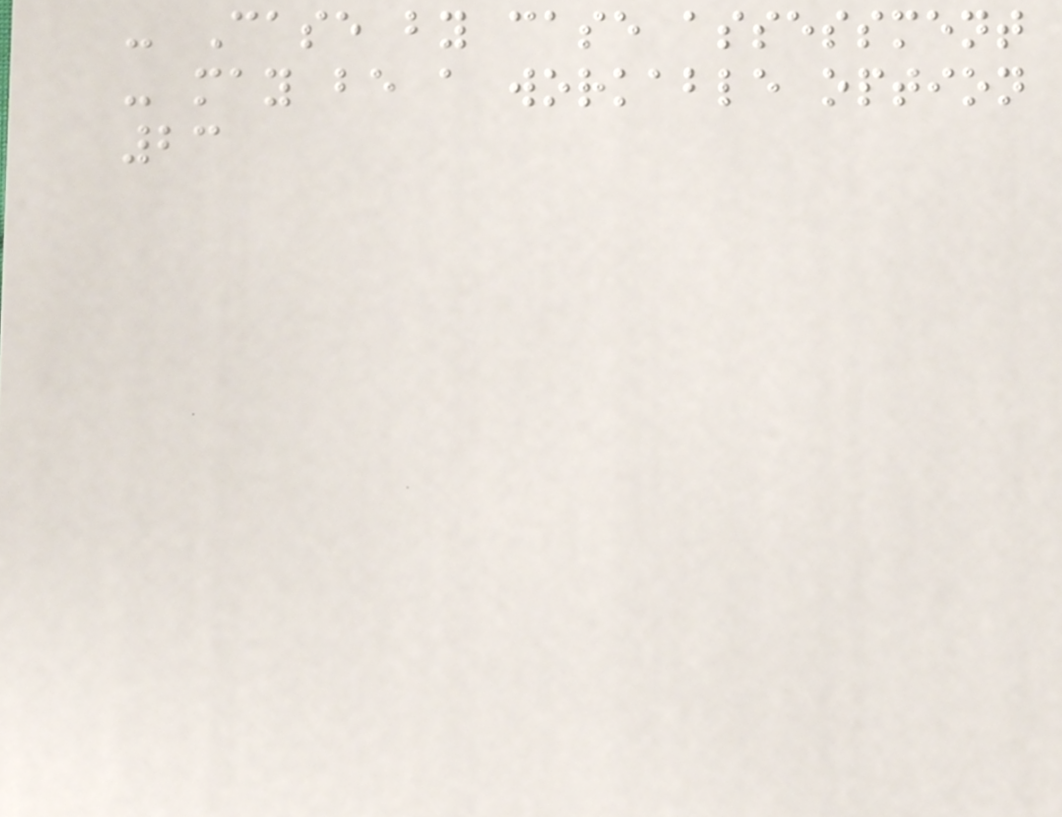- Case by case assessment
- may be a workable option
23
